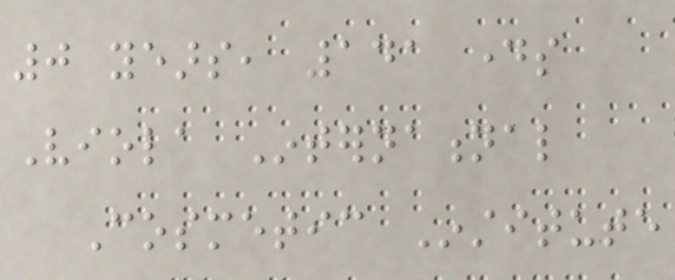0 years, 141 days
Viola International
Cosmetic Institute
